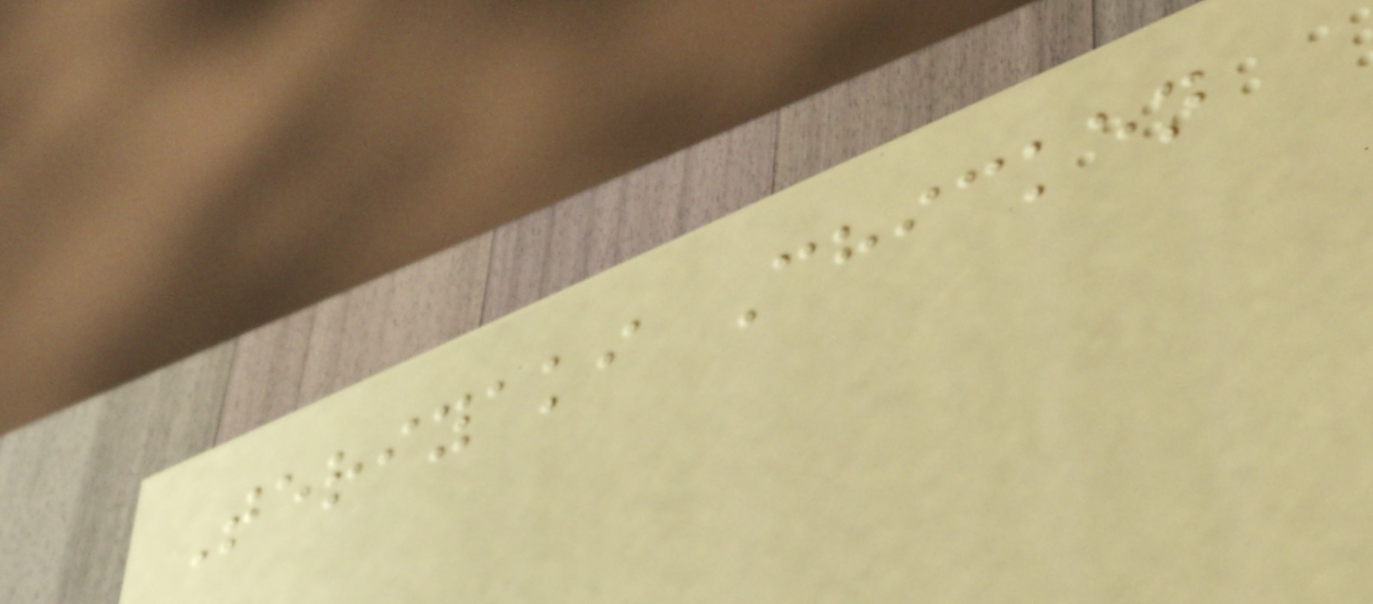Teriyaki Chicken
